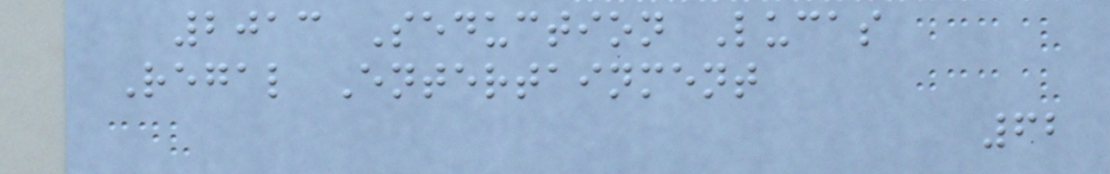2013 Seduction Lucas
Regal Entertainment
62
